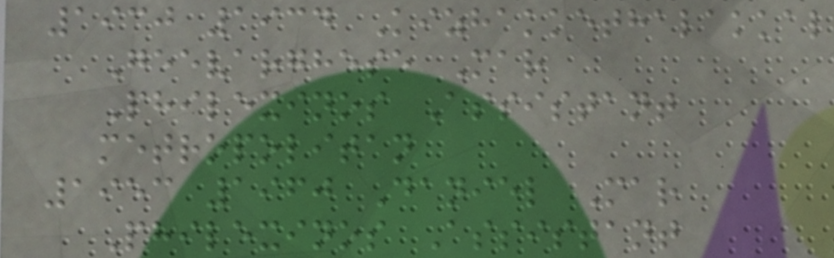1930 1934 Kizhakkethalakkal
Geevarghese Mar
Philexinos Assistant
metropolitan
1953 1960 Daniel Mar
Philexinos Assistant
